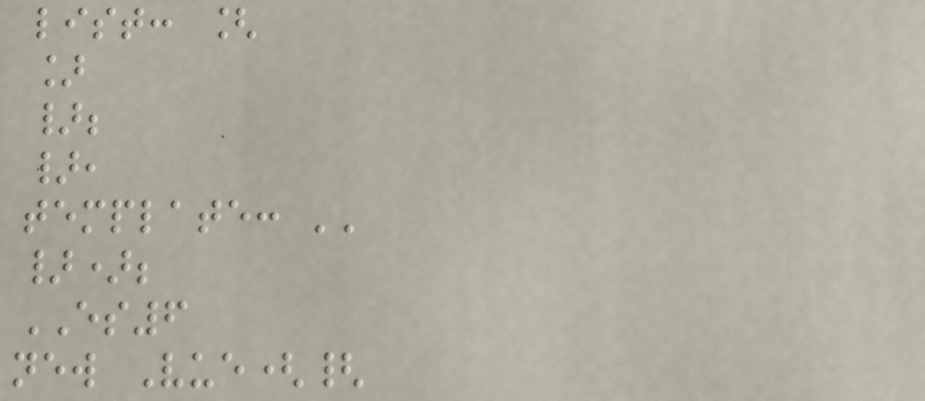list: [
]
};
},
template: ''
});
ES6
new Vue({
